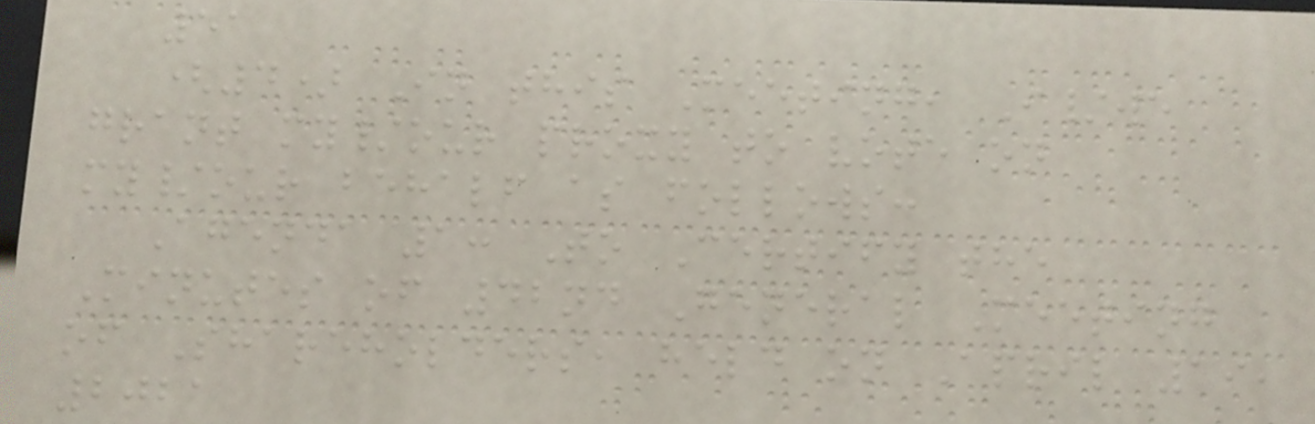51
(4) In this Meeting, I/we
grant my/our proxy to vote on
my/our behalf as follows:
Agenda 1: To Certify the
Minutes of 42nd General Meeting
of Shareholders, held on April 19,
2021
